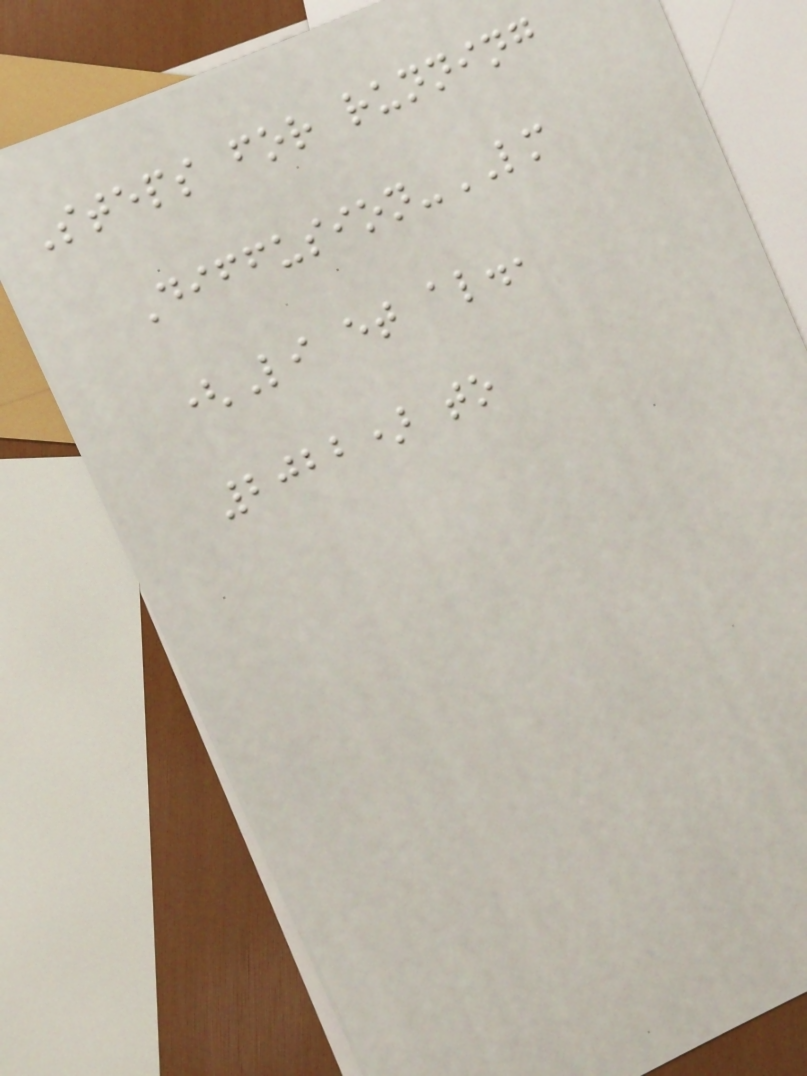Steps for running
Diffusion-LM
(Li et al.,
2022) to
